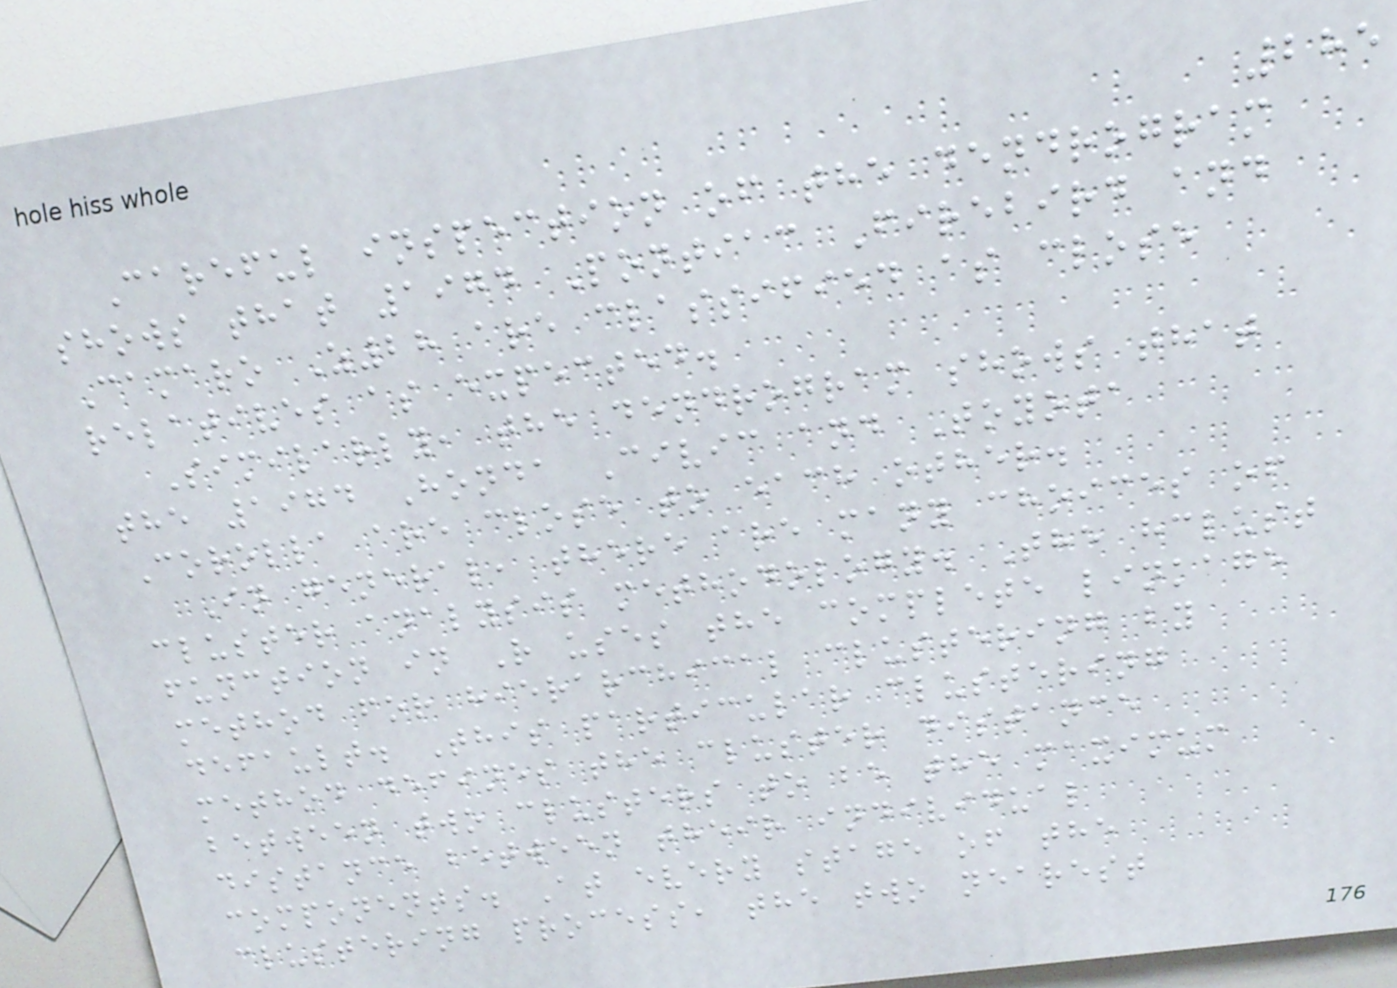285
Careful inspection of the dendrogram
shows that 1974 Pontiac Firebird and
Camaro Z28 are classified as close
relatives as expected.
Similarly, the dendrogram shows that
the 1974 Honda Civic and Toyota
Corolla are close to each other.
In general, there are many choices of
cluster analysis methodology. The hclust
function in R uses the complete linkage
method for hierarchical clustering by
default. This particular clustering
method defines the cluster distance
between two clusters to be the maximum
distance between their individual
components. At every stage of the
clustering process, the two nearest
